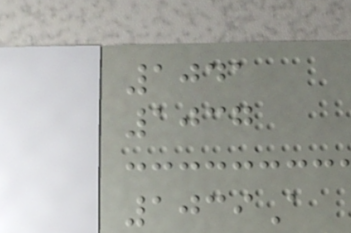1041
1037
1039A
